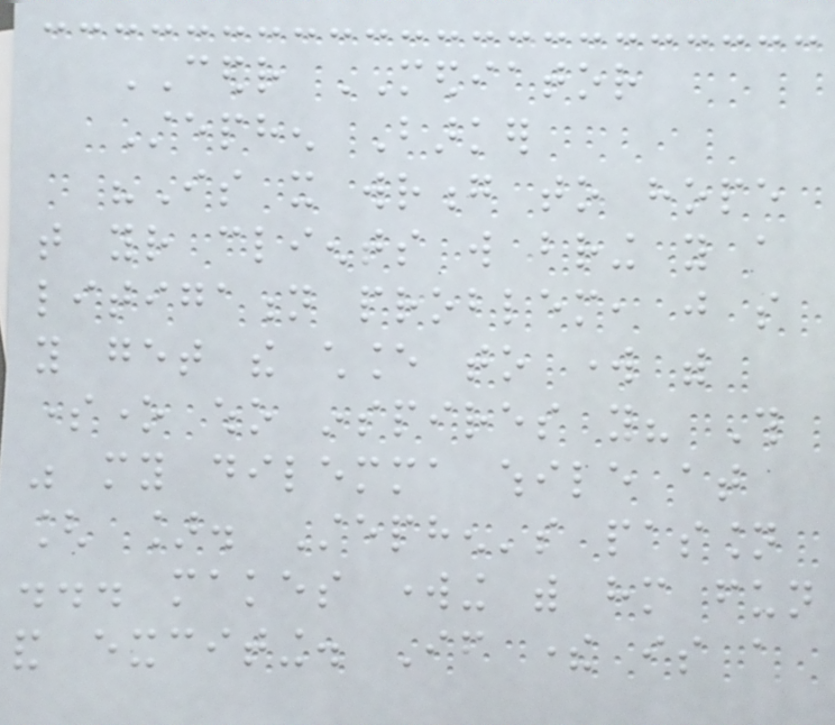CEDR MEDIATOR
Stephen Barker
"Is it wrong to hope
that your clients will bring you a
litigation problem, just so
you get the chance to work with
someone who inspires you? This
was my dilemma while at
[ ]. Stephen's passion
... makes working with him fun
and exciting. If there is a
